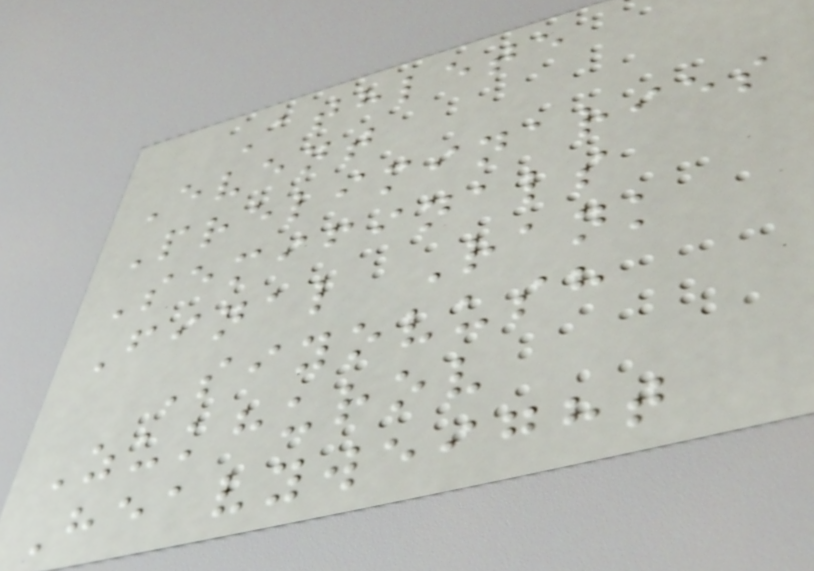Athlete
Event
Preliminaries
Semifinals
Final Rank
Siyovush
Zukhurov
Heavyweight
